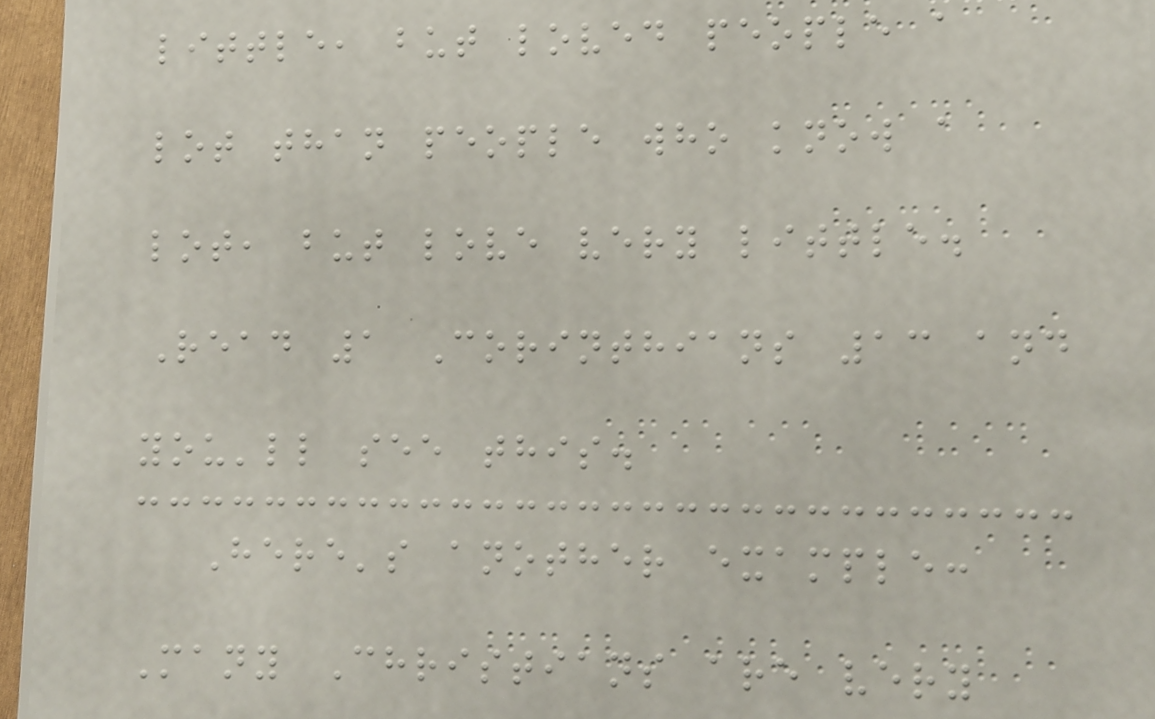little, but loved people a
lot than people who know a
lot, but love very little.
Read 1 Corinthians 13 and
you'll see this.
Here's another example:
Many Christians are very
